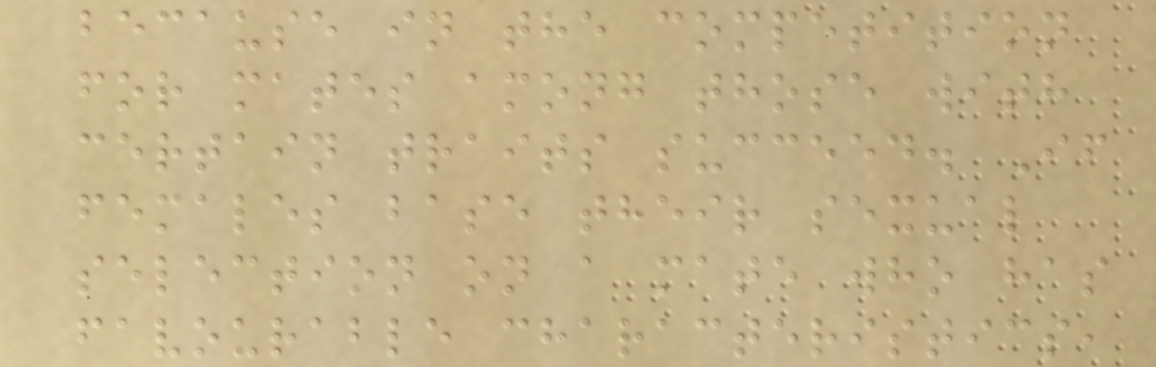because in the competition
for mates among those with
certain traits succeed. If
females base their sexual
selection on a mate who has
favourable characteristics,
